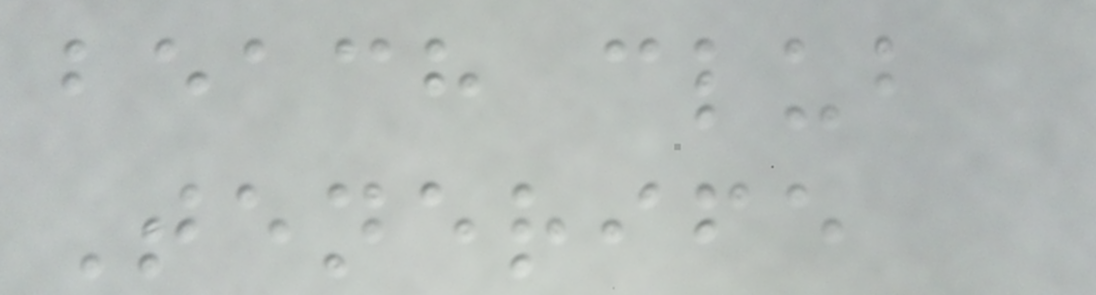beach club
Tenerife
